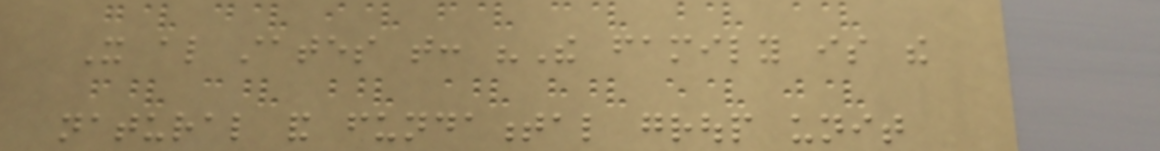It also states that: "The family is the
natural and fundamental group unit
